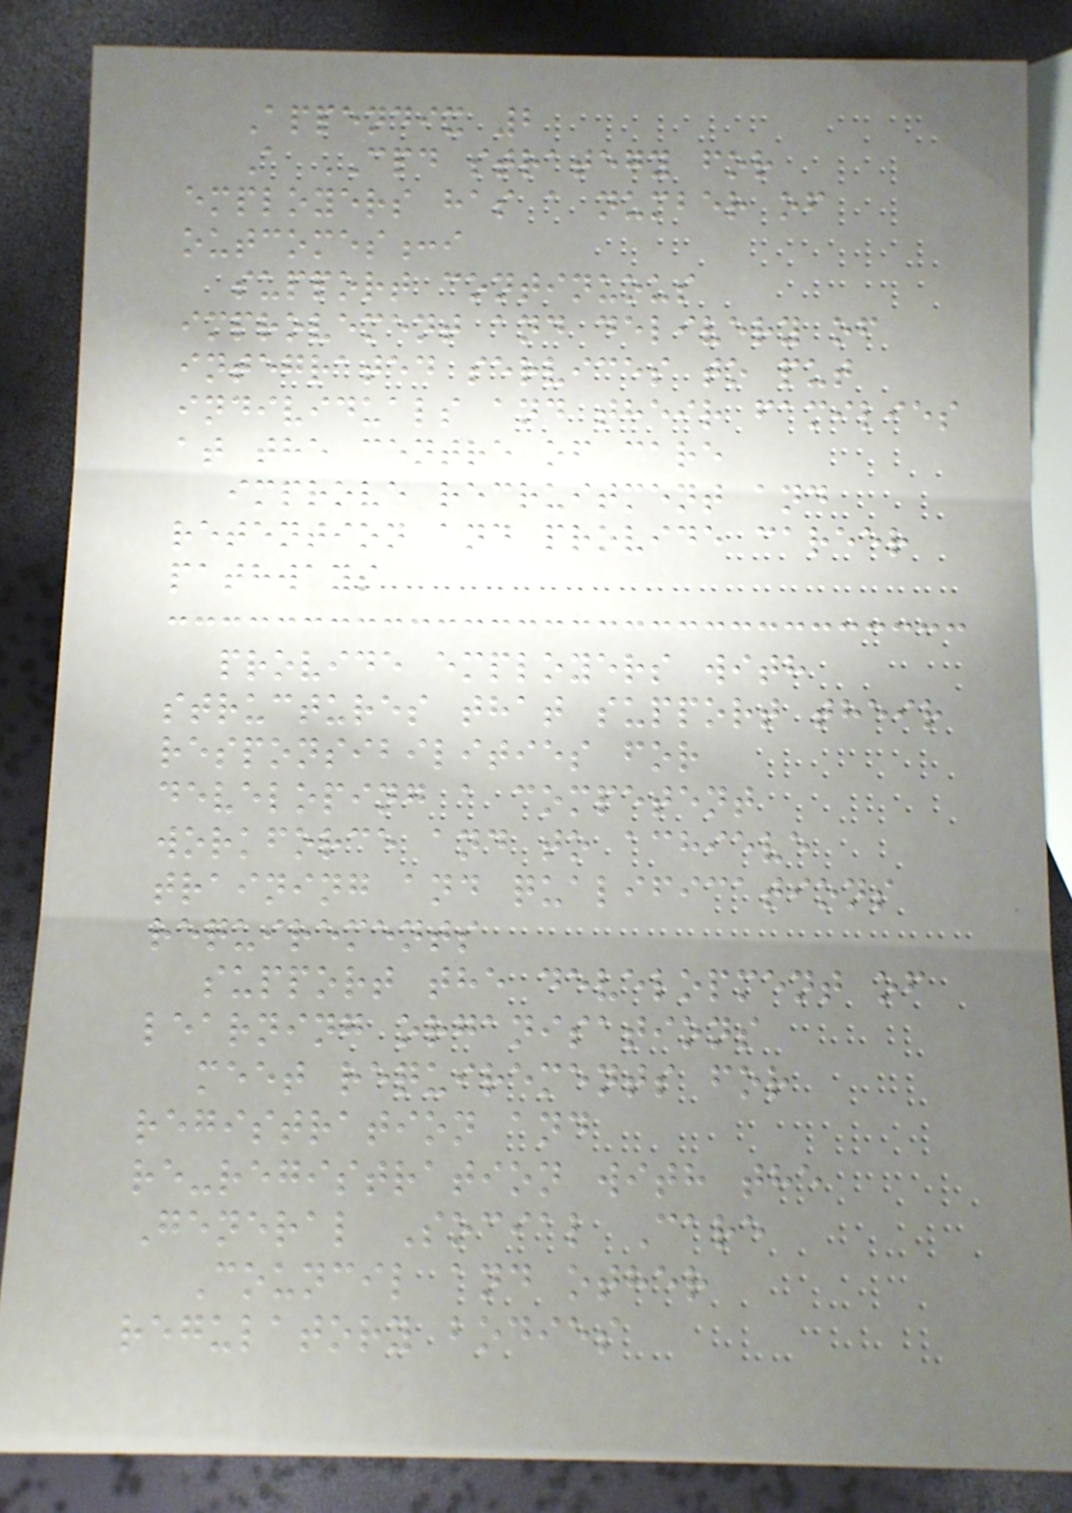Appendix 2
A CPD strategy for
employers has a number of
outcomes:i
support continuous
improvement and delivery of
integrated services to put
individuals and their families
at the centre of care
improve recruitment and
retention and provide career
pathways
provide employers with
structures that support their
responsibilities for
developing a competent
workforce and to achieve
training and qualifications
requirements
support the development of
learning organisations
meet requirements for
registration and
re-registration with the
General Social Care
Council and other
regulatory bodies
